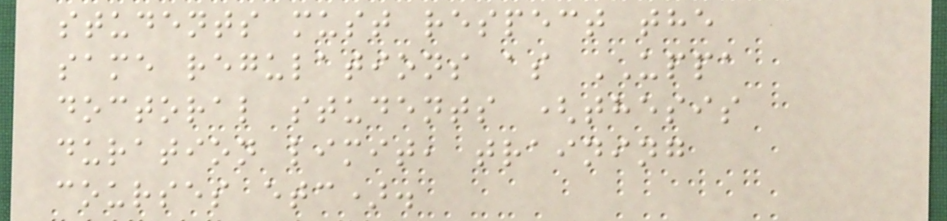students must respect the
same regulations as UPPA
doctoral students (thesis
duration limit, training
courses etc).
